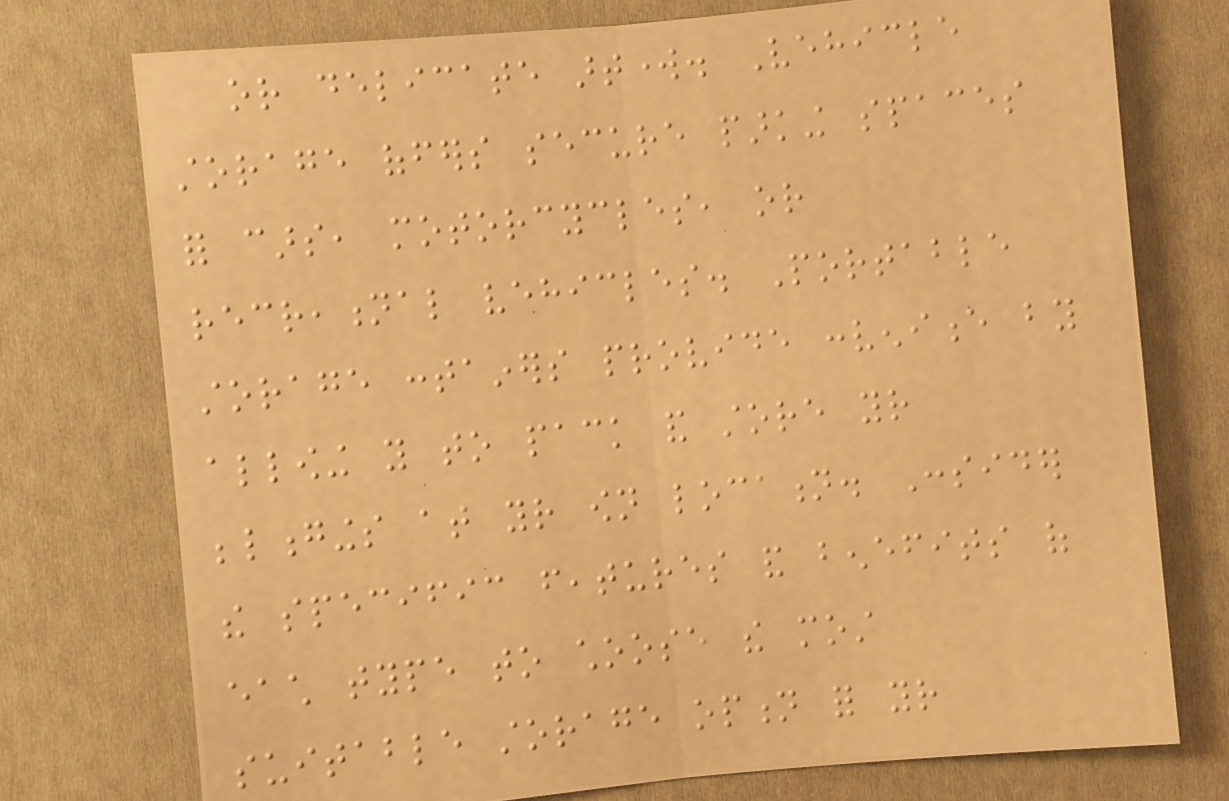or delicate artwork. Vehicle
storage offers secure parking spaces
for cars, motorcycles, or
recreational vehicles. Portable
storage containers provide convenience by
allowing you to pack and store your
belongings at your own location. Consider
the specific features and benefits of
each type to choose the most
suitable storage option for your
